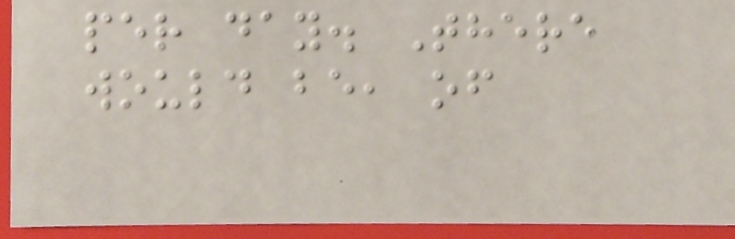per day. There
would be, of
